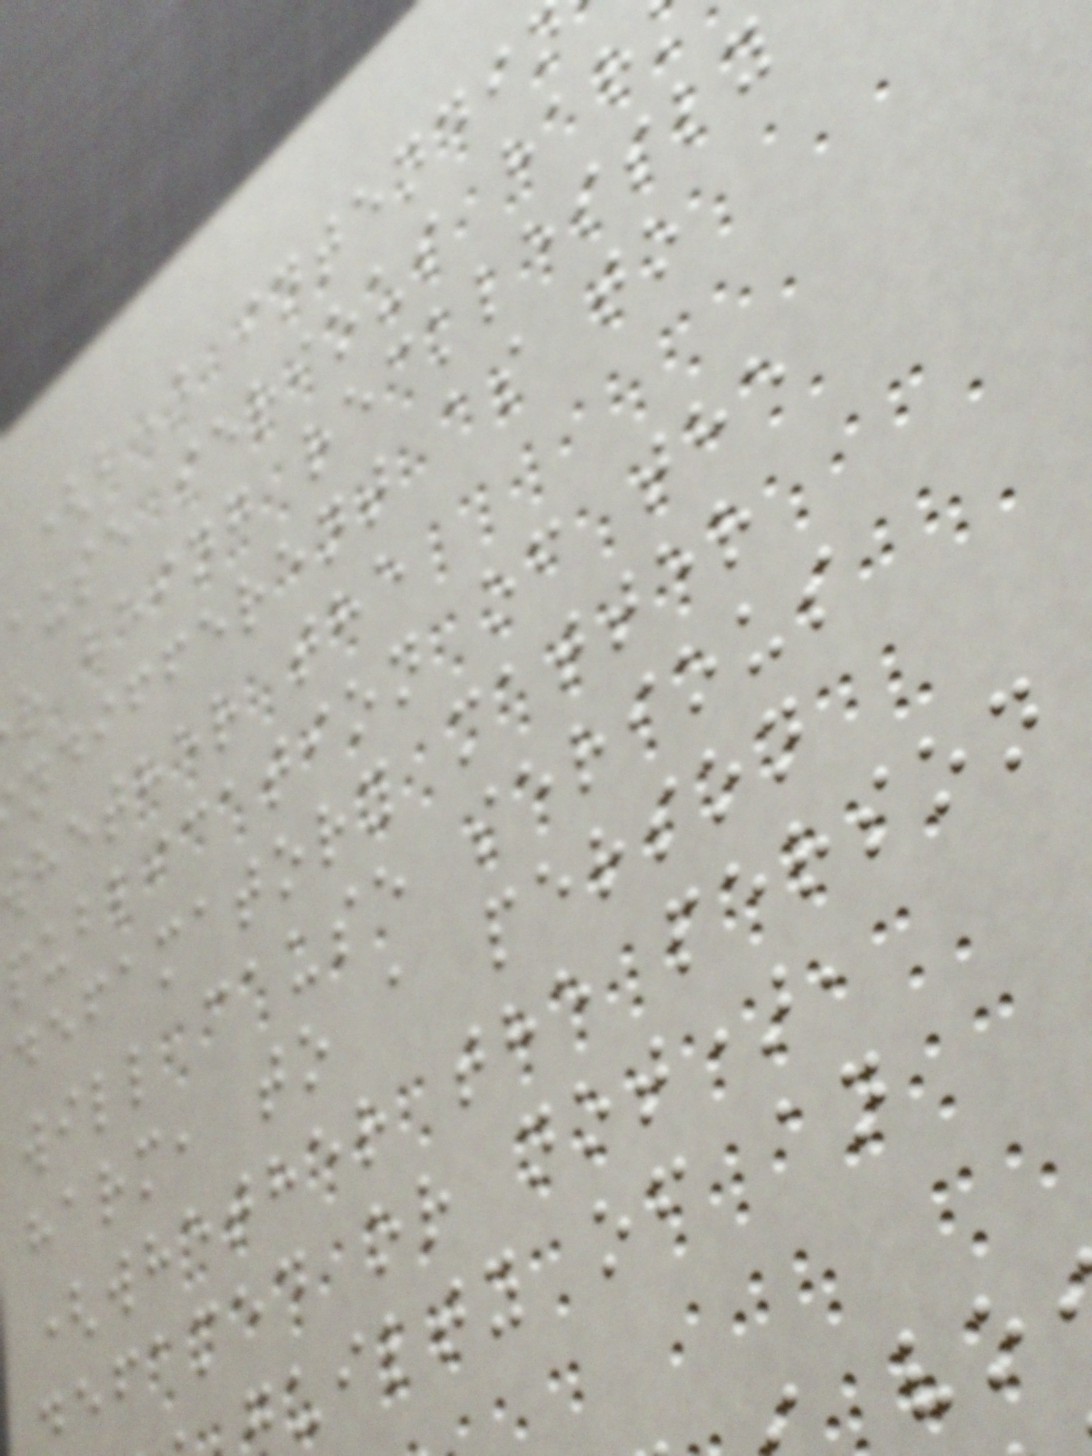(b) intendi
ause serious har
r being recklessly
ndifferent as to
whether the
publication of the
defamatory matter
will cause serious
harm, to a person
(whether the person
efamed or not),
uilty of an
